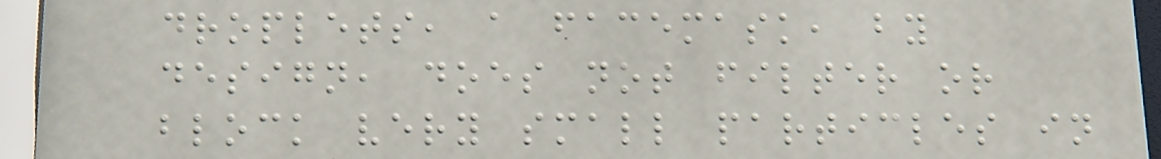droplets, a facemask, by
design, does not filter or
block very small particles in
